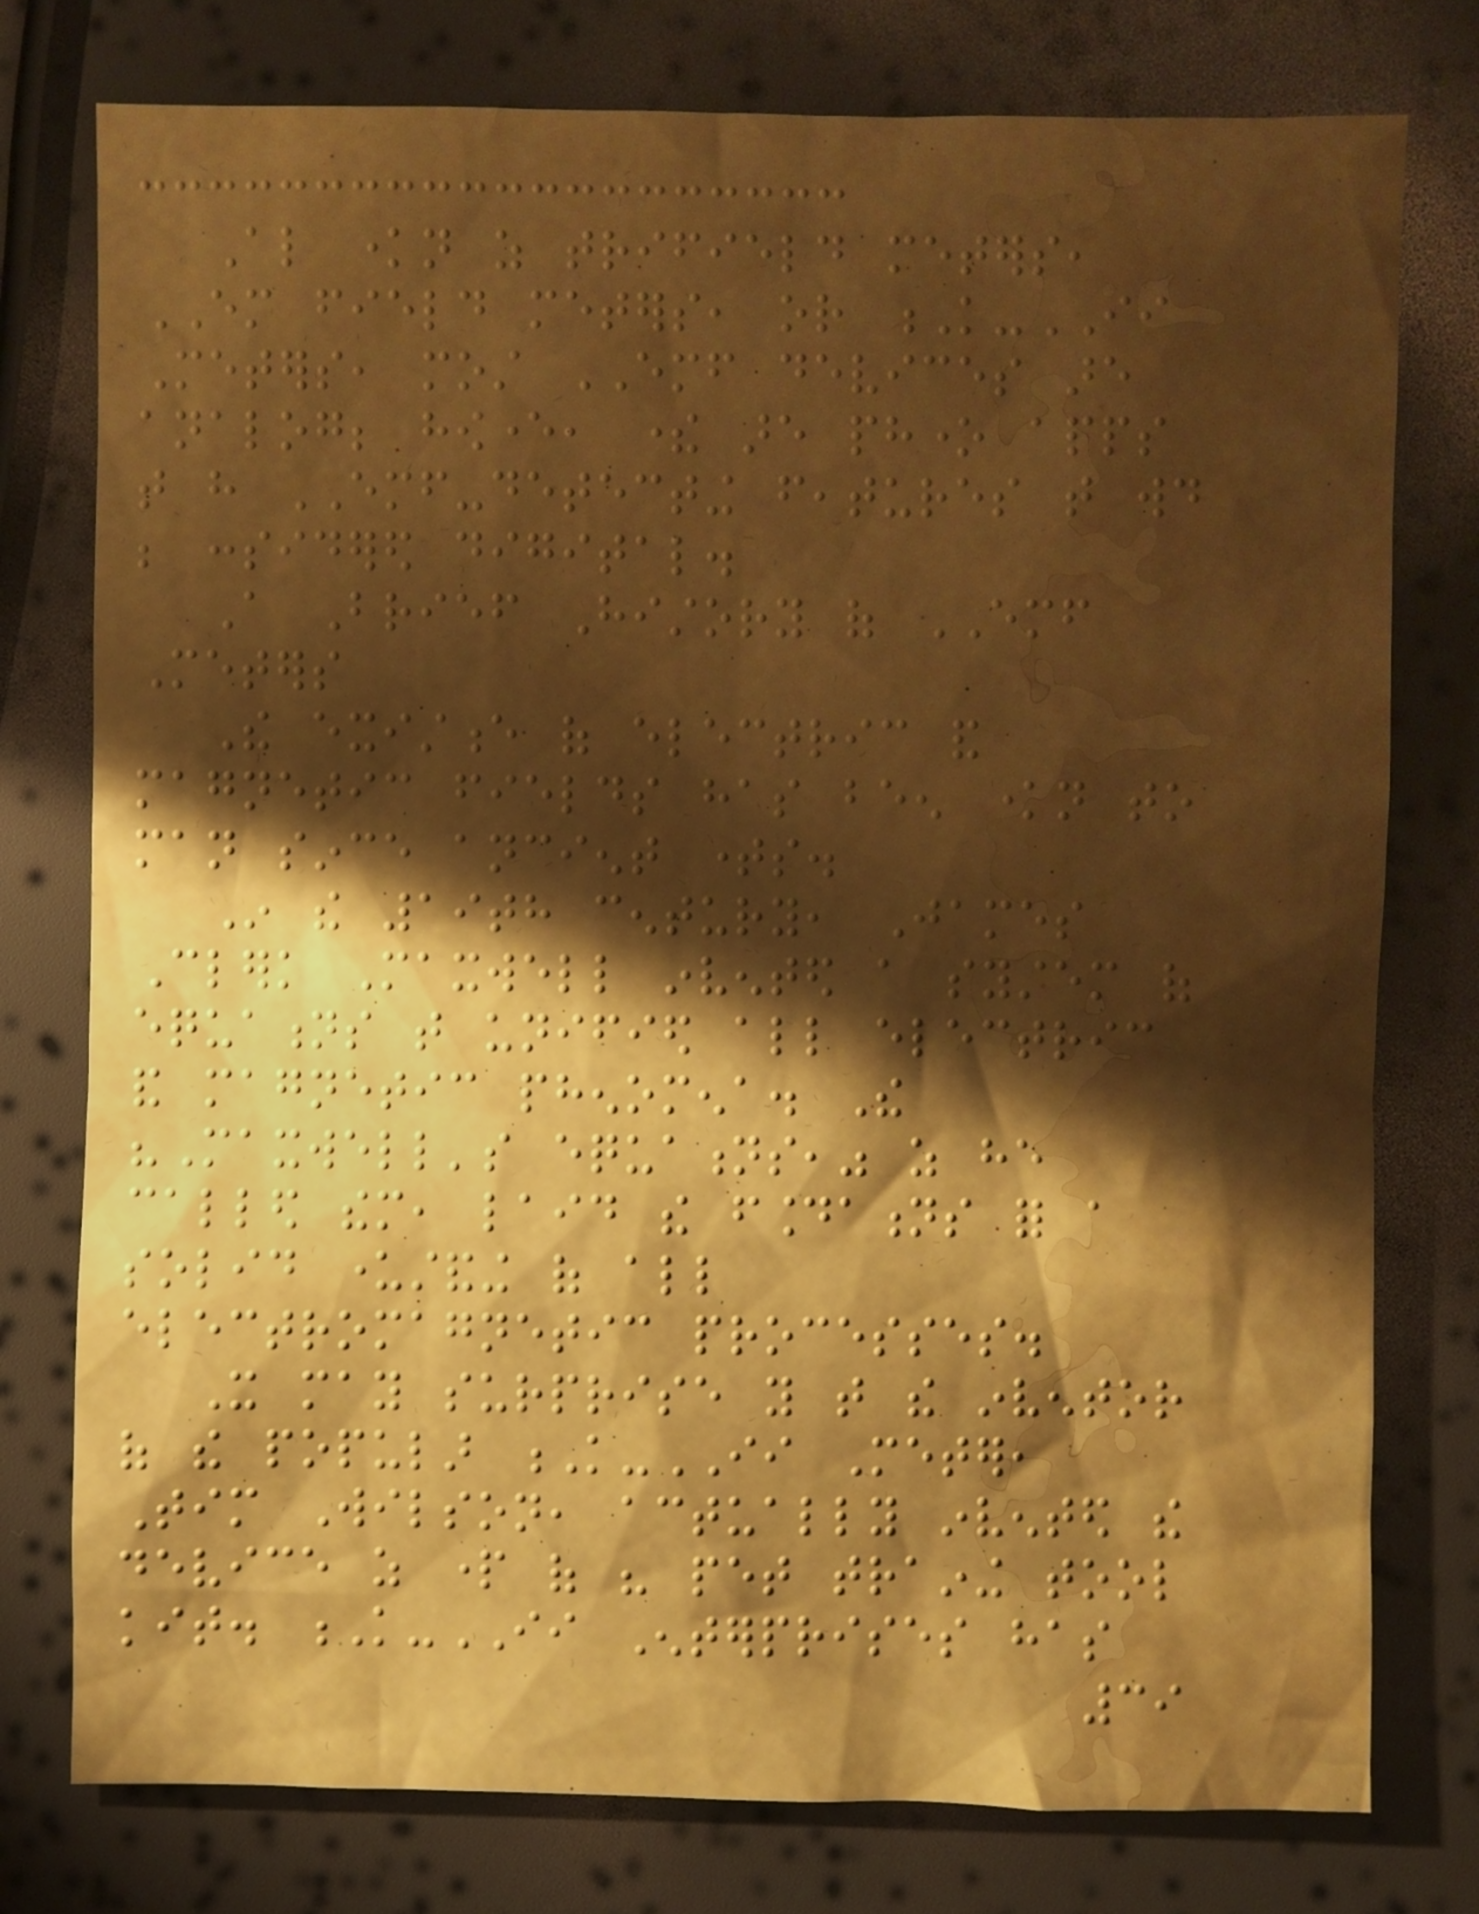Also known as trifield meters,
EM field meters, or K-II
Meters, most EMF devices are
analog; however, there are phone apps
that have EMF-detecting features that would
be considered digital.
A Brief History of EMF
Meters
The existence of electric and
magnetic fields has been known to
man since ancient times.
In the 19th century, James
Clerk Maxwell invented a system of
equations that unified all electric
and magnetic phenomena. The
"Maxwell's equations," as he
called them, laid the foundations for a
solid understanding of all
electromagnetic processes.
It may surprise you that the inventor
of the popular K-II Meter,
Tim Wilson, actually invented the
device as part of his pet training tool
kit. K-II Enterprises has
39
